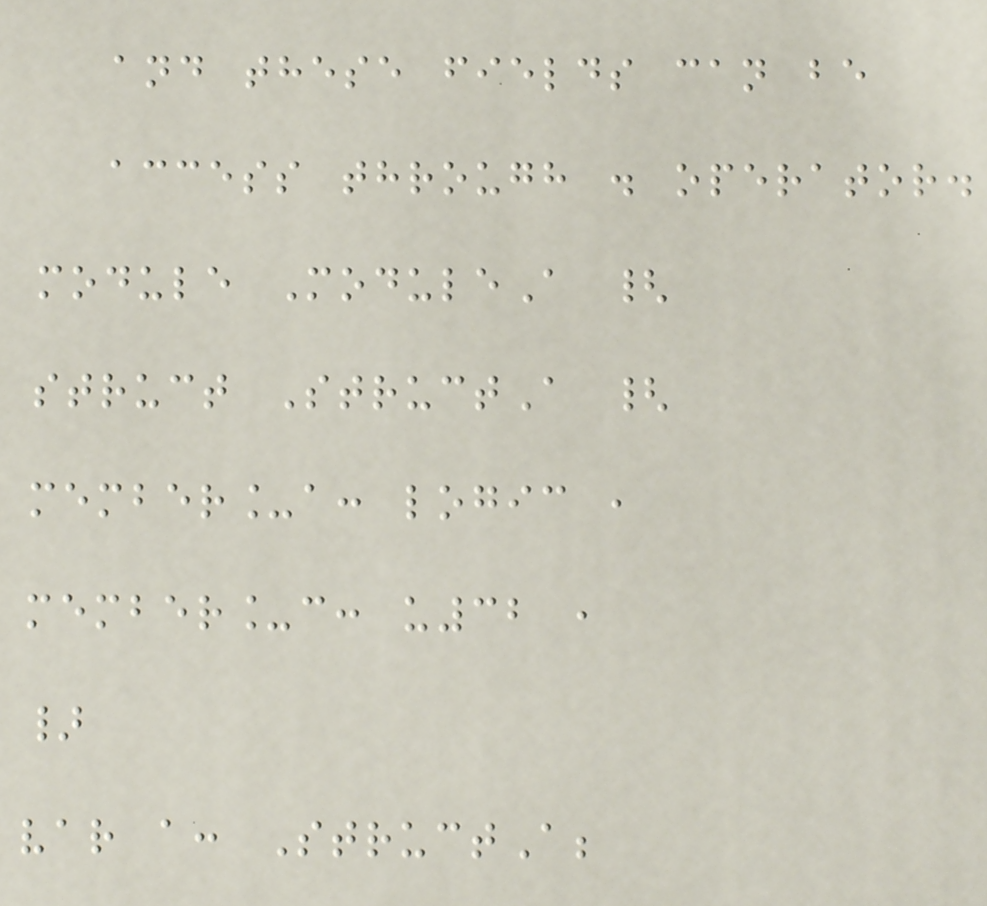and these fields can be
access through . operator.
module ModuleA {
struct StructA {
member_a: logic ,
member_c: u32 ,
}
var a: StructA;
